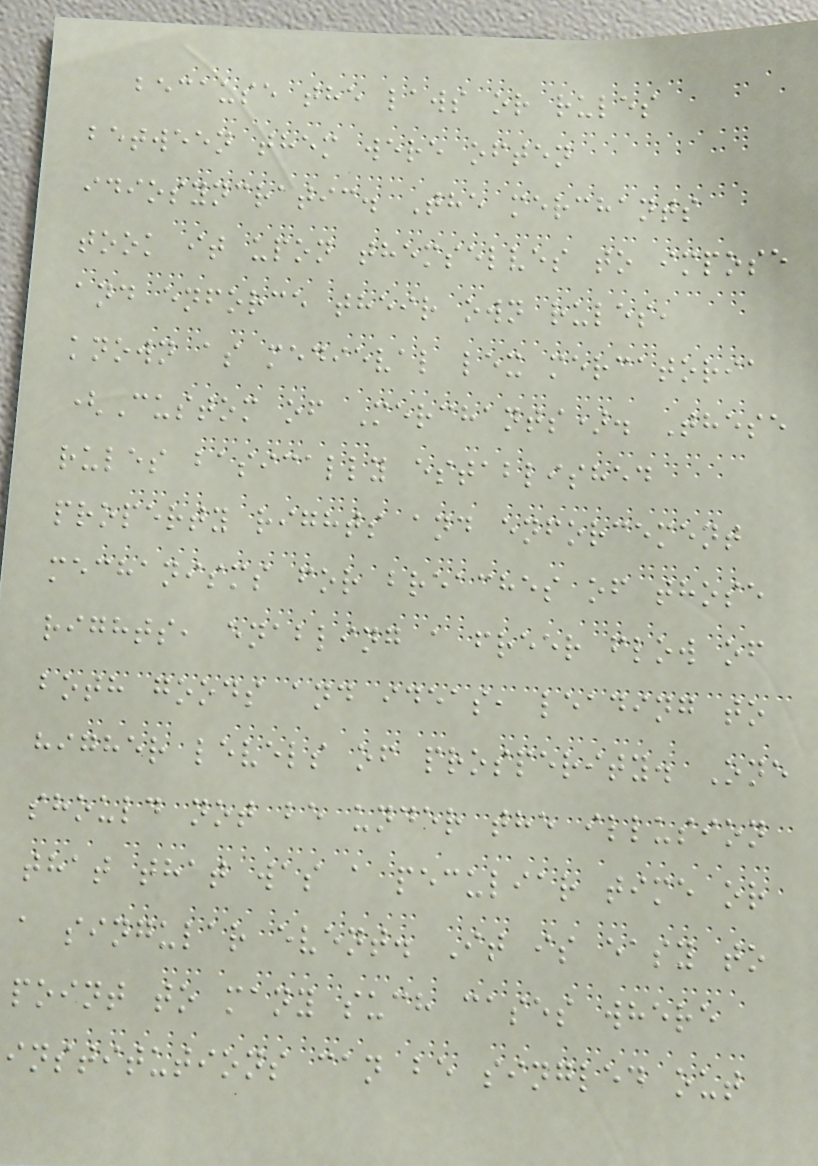because the laws or rules
between them were often
idiosyncratic. The merchants
took it upon themselves to impose
and enforce their own rules,
known as medieval lex mercatoria
(Custom of Merchants). These
rules basically established
property rights and enforcement
mechanisms for breaches of those
rights, enabling a freer flow of
both goods and ideas, leading to
higher levels of prosperity. One
should not be under the illusion
that that was a peculiar time or
a singular event. It is easy to
point to many such cases where
institutions can be singled out
